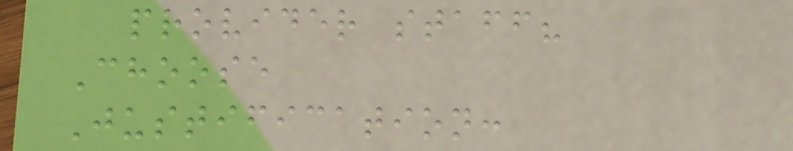provider staff?
Choose
Justification:
